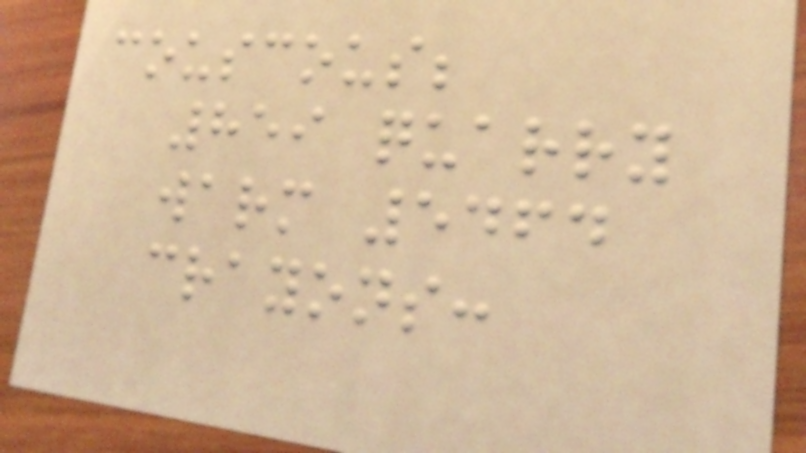couscous;
859 quarry
warm 5464
crayons:
